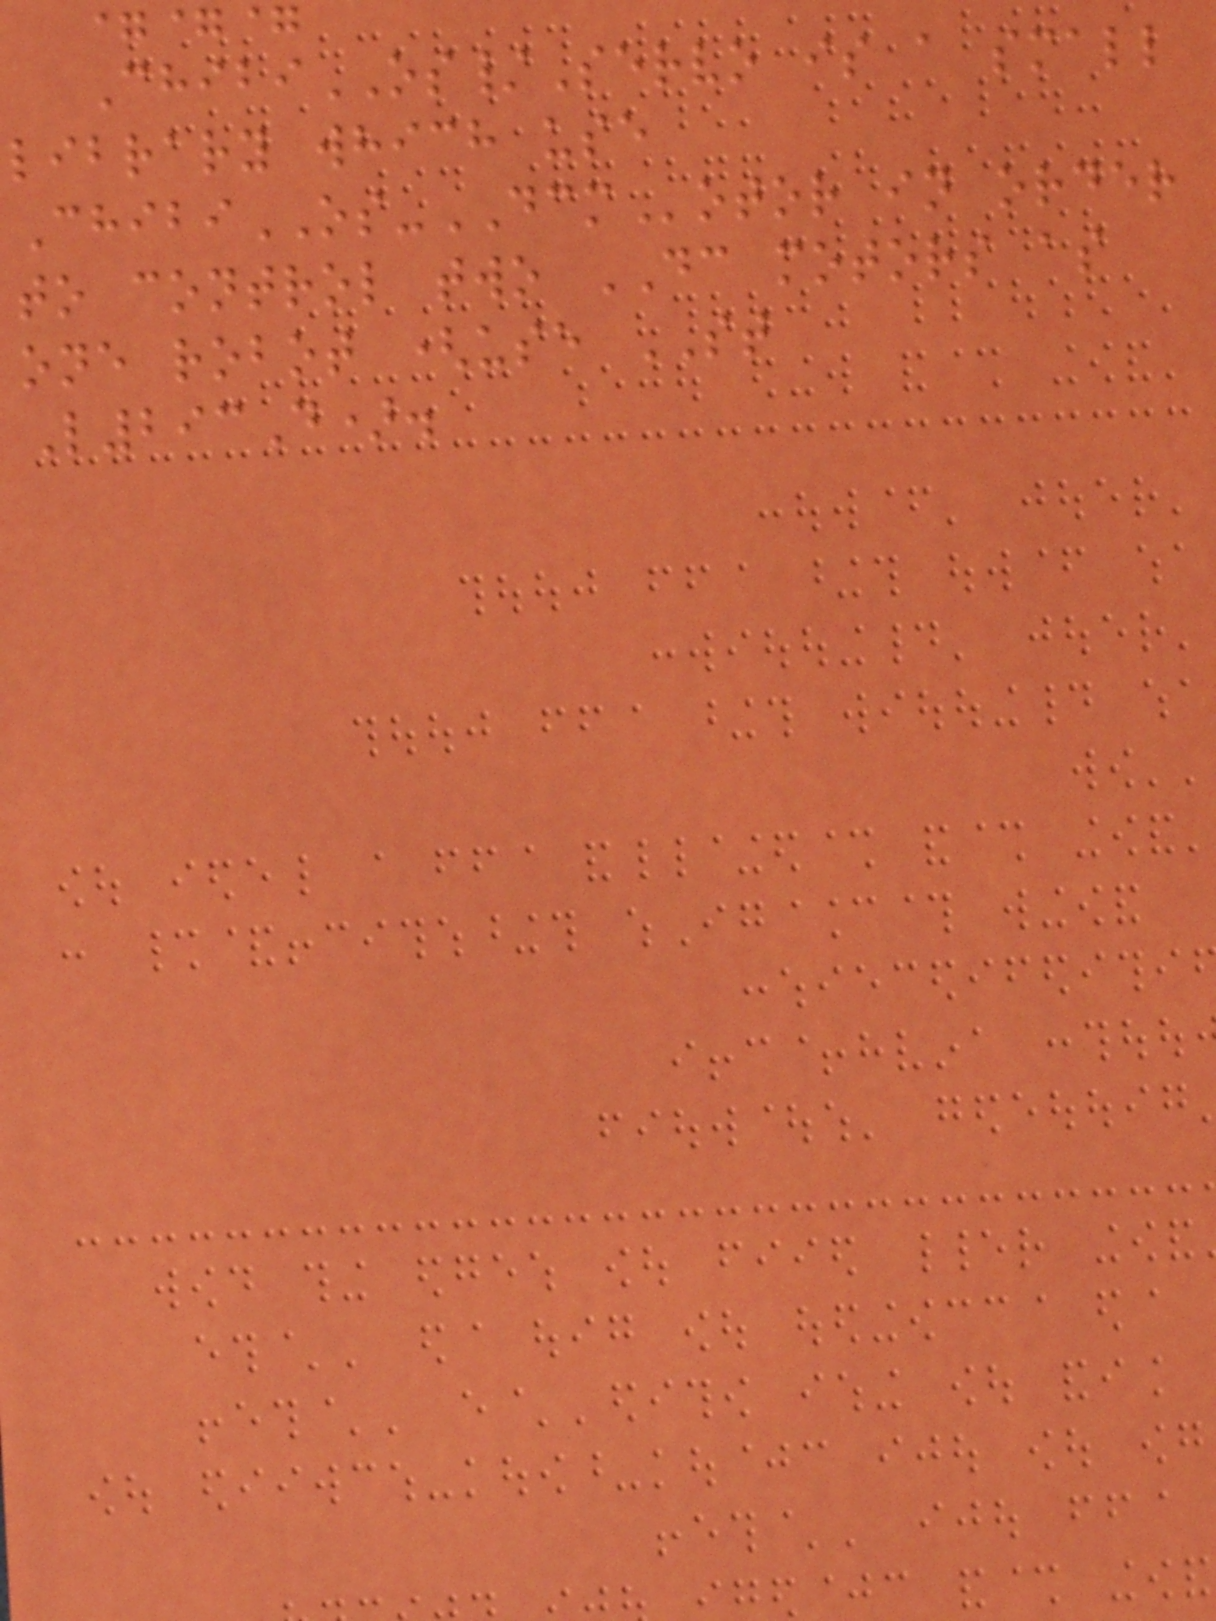ChibiOS/Servo is a small
library which use
ChibiOS-DCMotor in order
to control two DC motors as
one robot (use ST
L293D).
